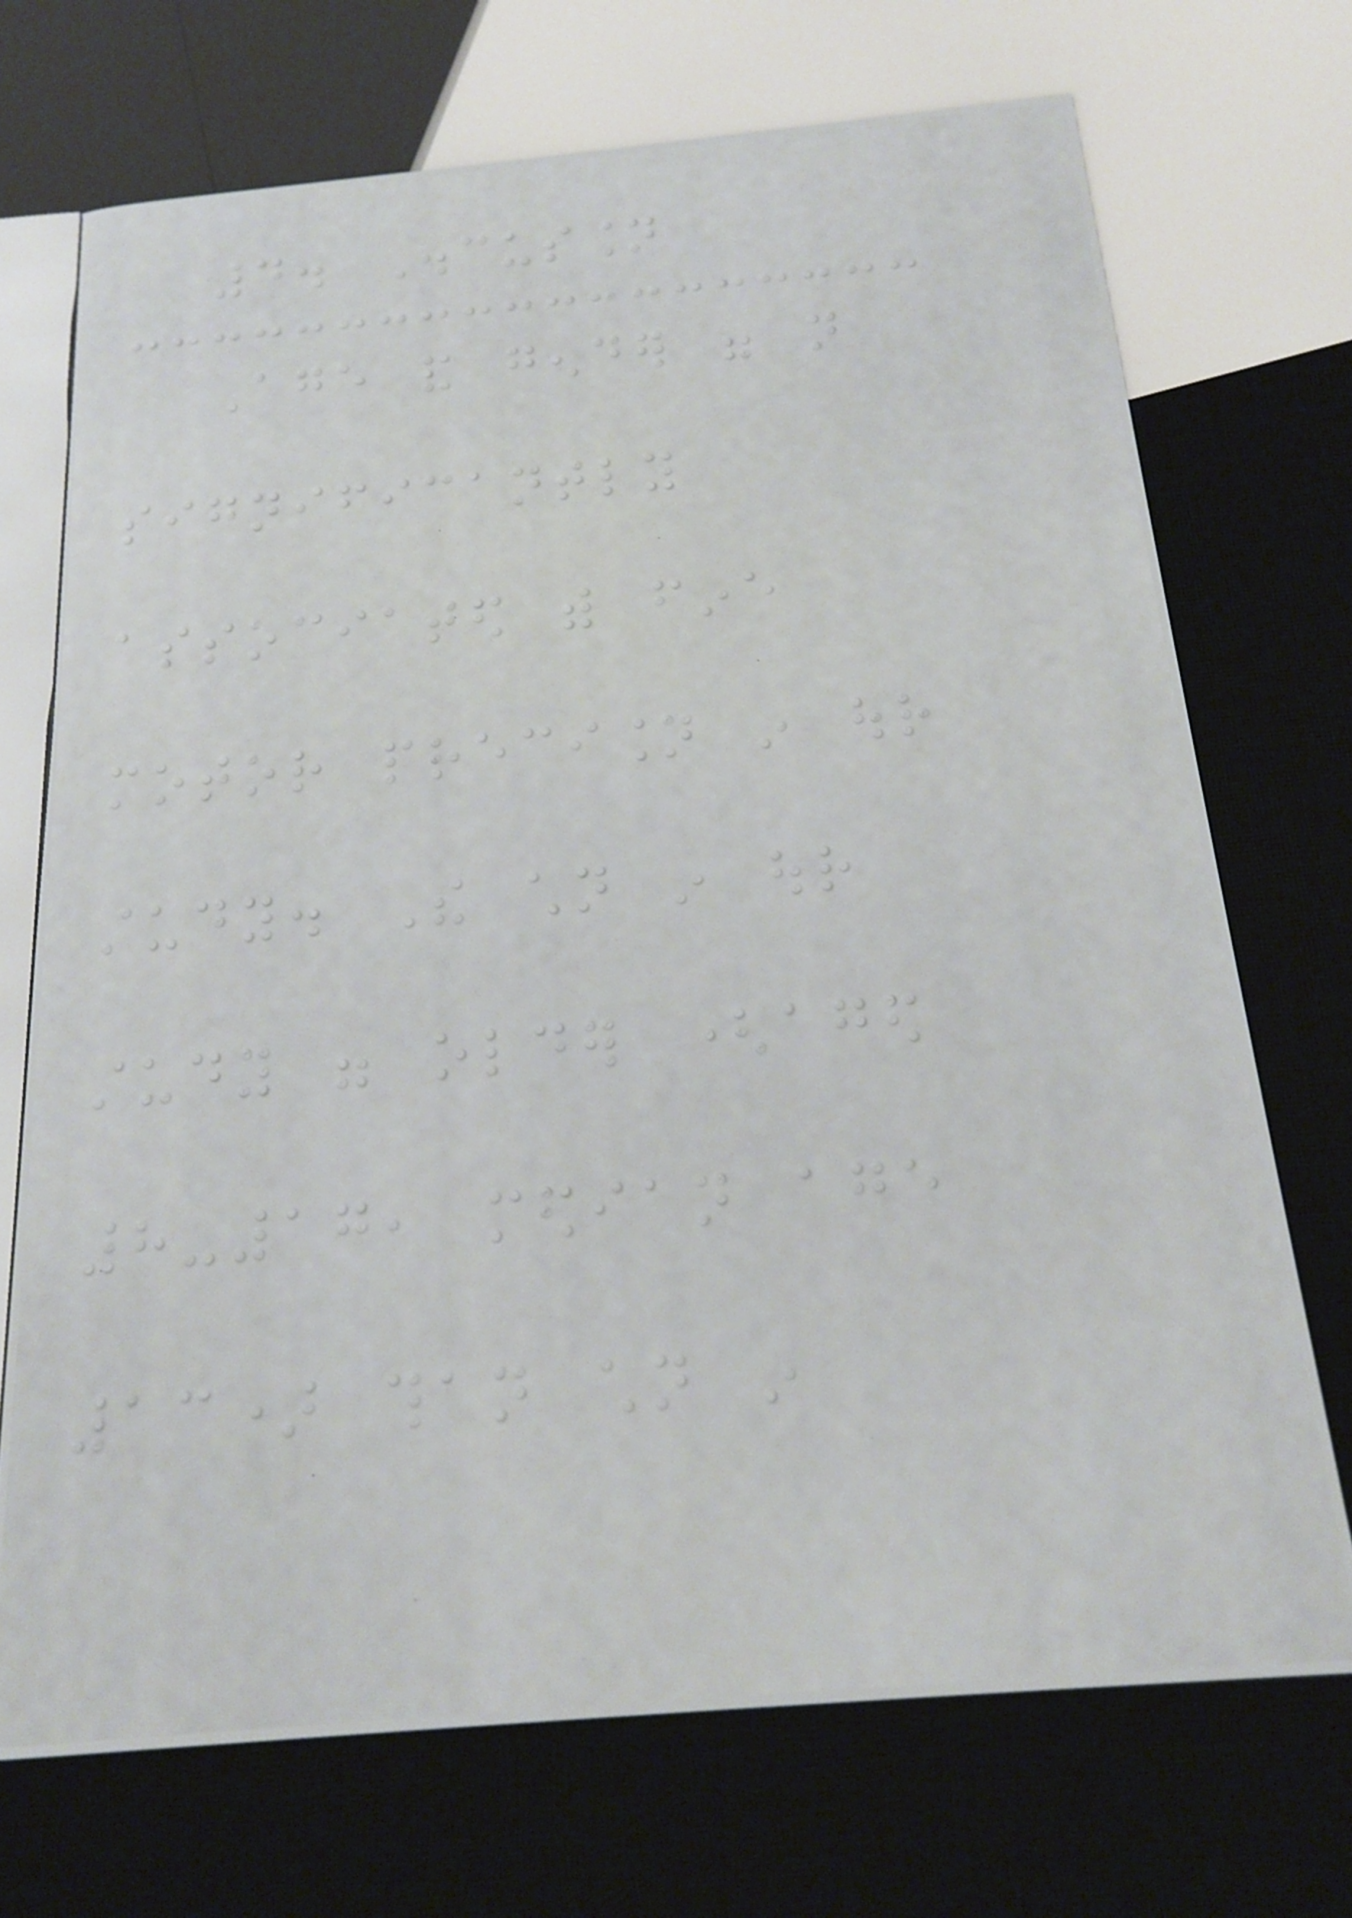4. Discussion
Age and gender were not
significantly
associated with fine
motor precision in our
study. The children in our
study were older (aged
8-17, median age
13) than children in
